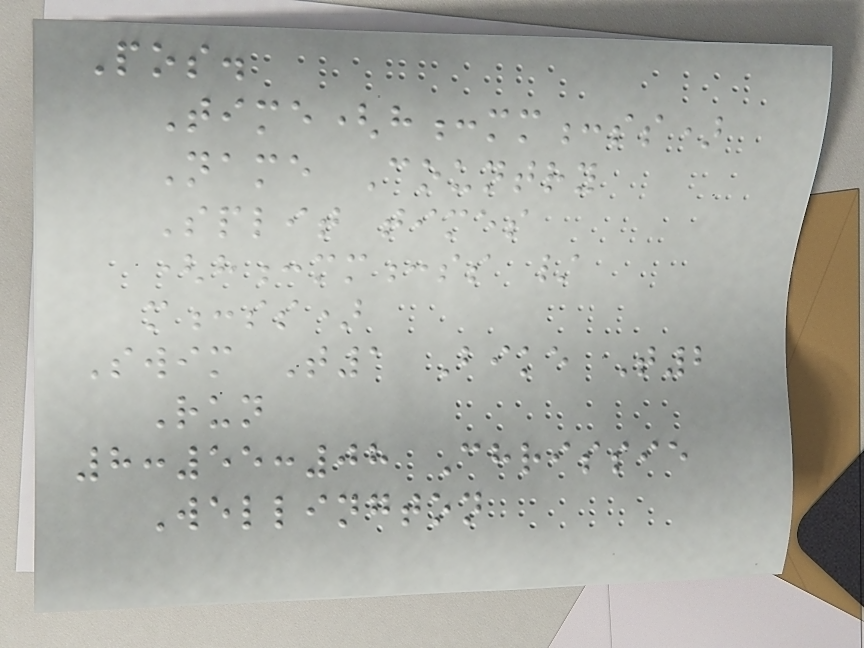Pos.
Time(h:mm:ss)
Name Country
Split times
(h:mm:ss /
m:ss)
Swim T1 Bike T2
Run
8:55:08 Chrissie
Wellington
